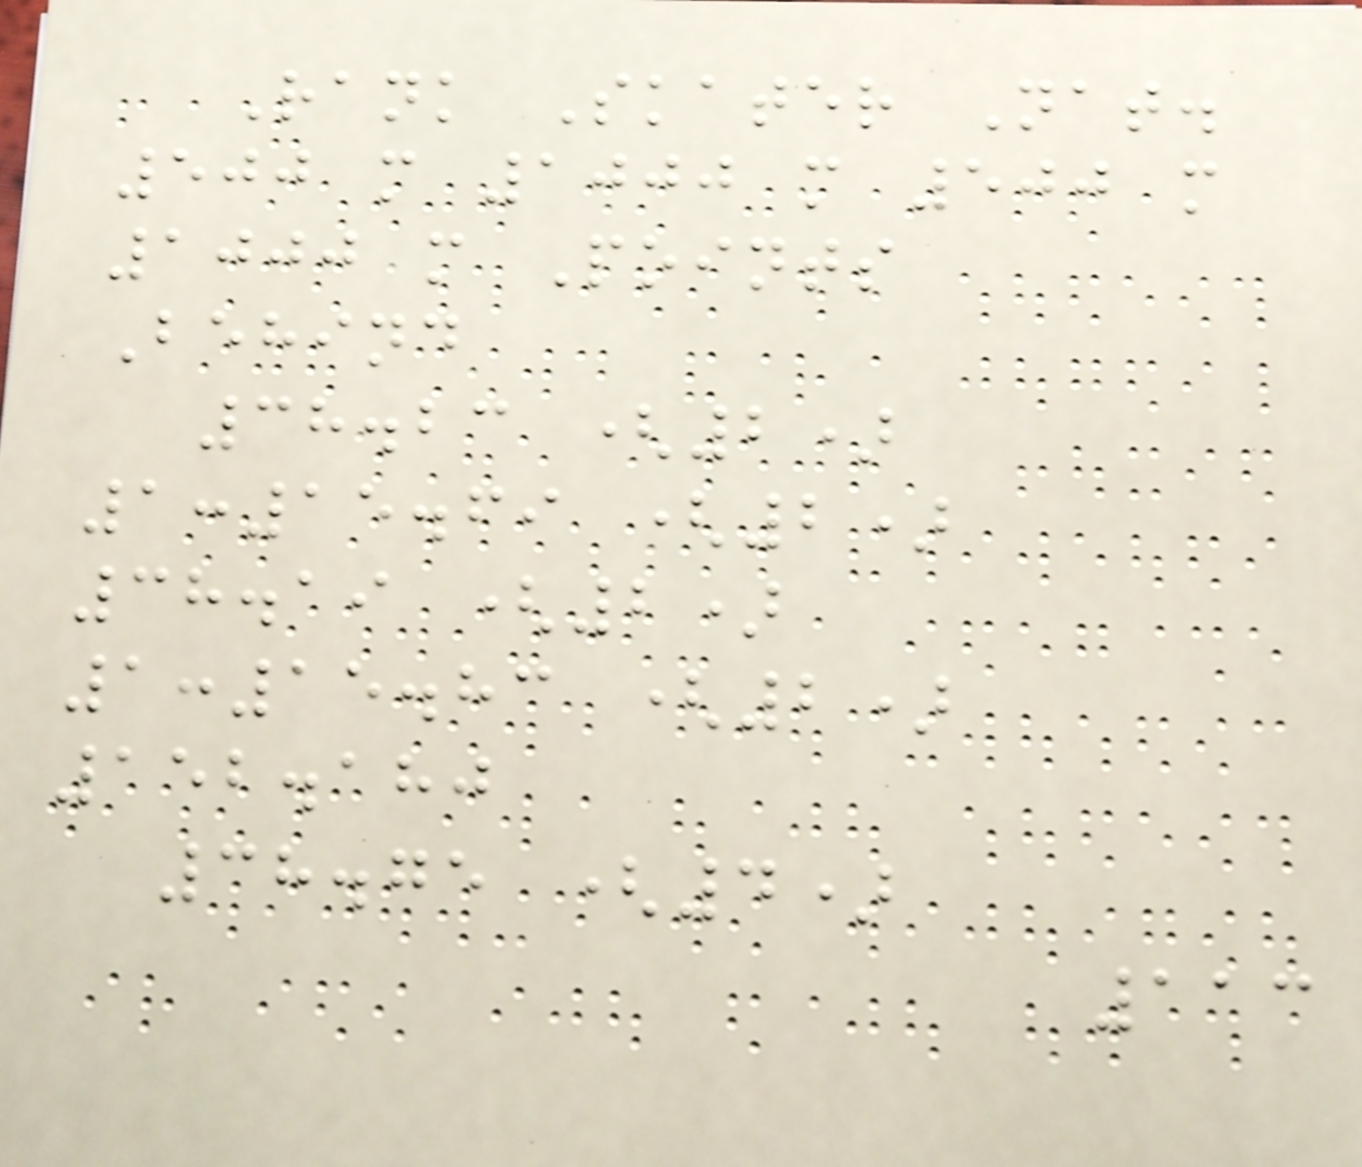Rank Skater Nat.
500 m 1000 m 500 m
1000 m Points
Behind
38.23 (2)
1:15.69 (2)
38.19 (2)
1:15.83 (2)
152.180
38.75 (4)
113
